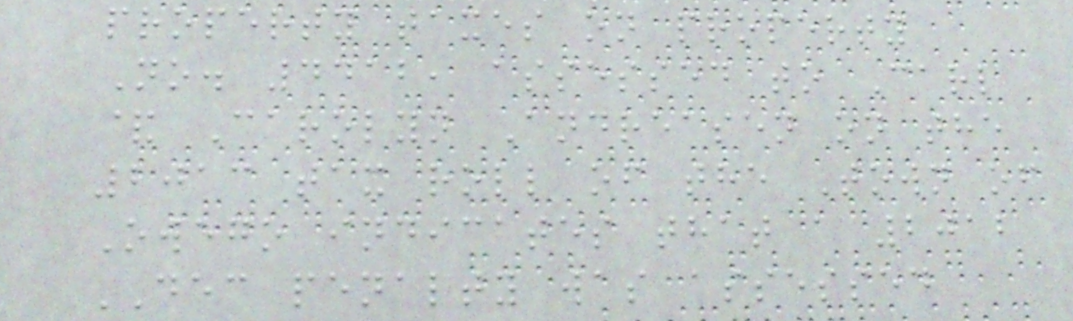property taxes on property
No. 4412, assessed to Carl
& Carolyn Andreasen on the
2013 tax roll of the Town of
Owego indicates that a 2012
DEC penalty was assessed
